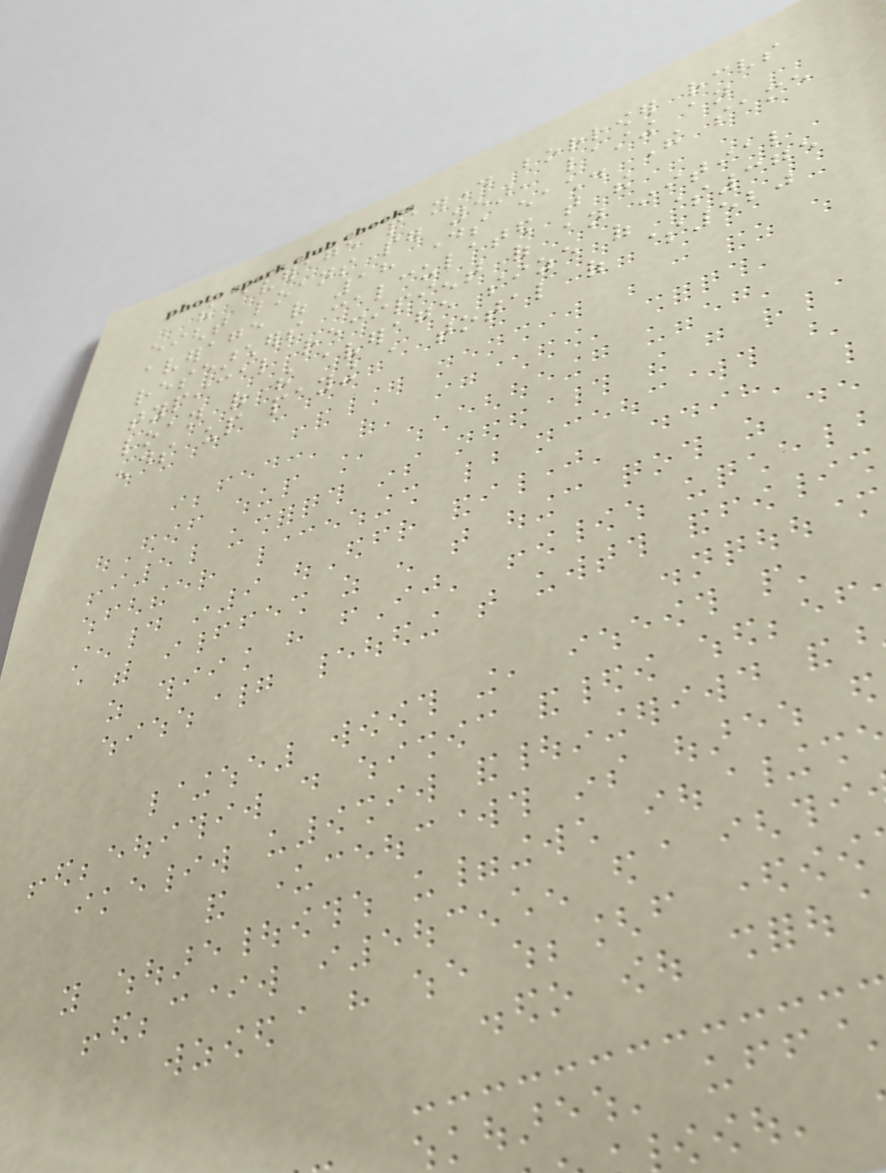the average payday borrower receives
eight loans per year, lasting an
average of 18 days each. The same
researchers calculated that the
typical recipient of an initial
loan of the average size of $375
ends up paying a total of $520
